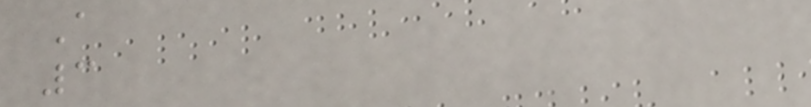A
3
